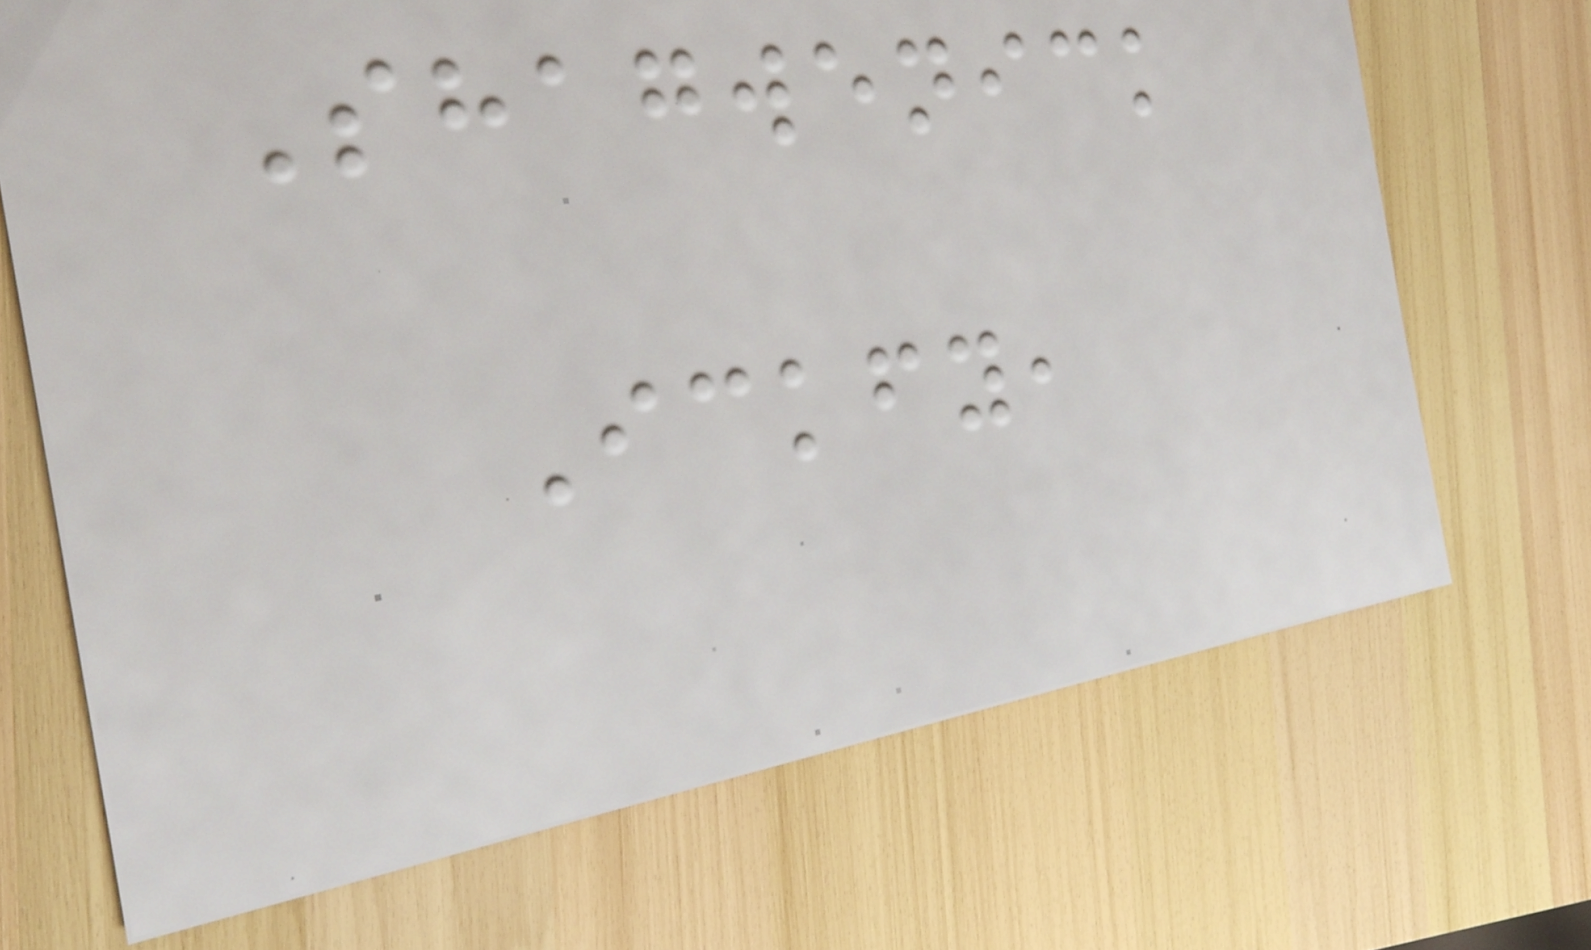Shagwenick
Ickfy,
